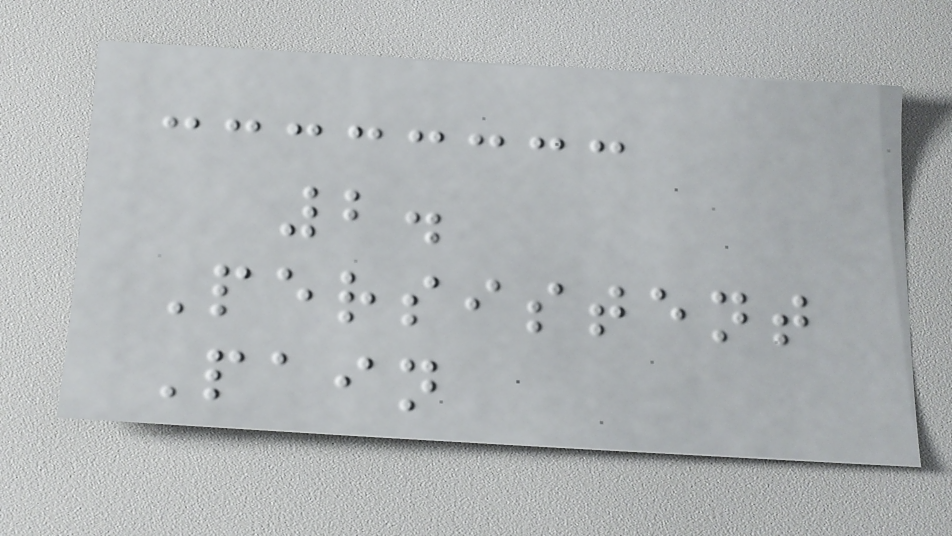2.
Persistent
Pain
